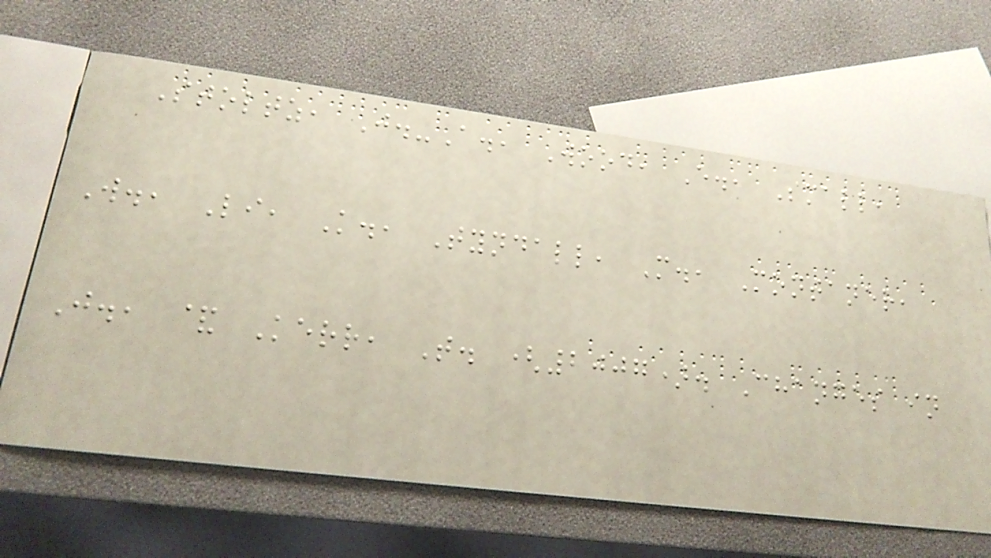Stoltz, J.-A., Wood, E., Small,
W., Li, K., Tyndall, M., Montaner,
J., & Kerr, T. (2007). Changes in
